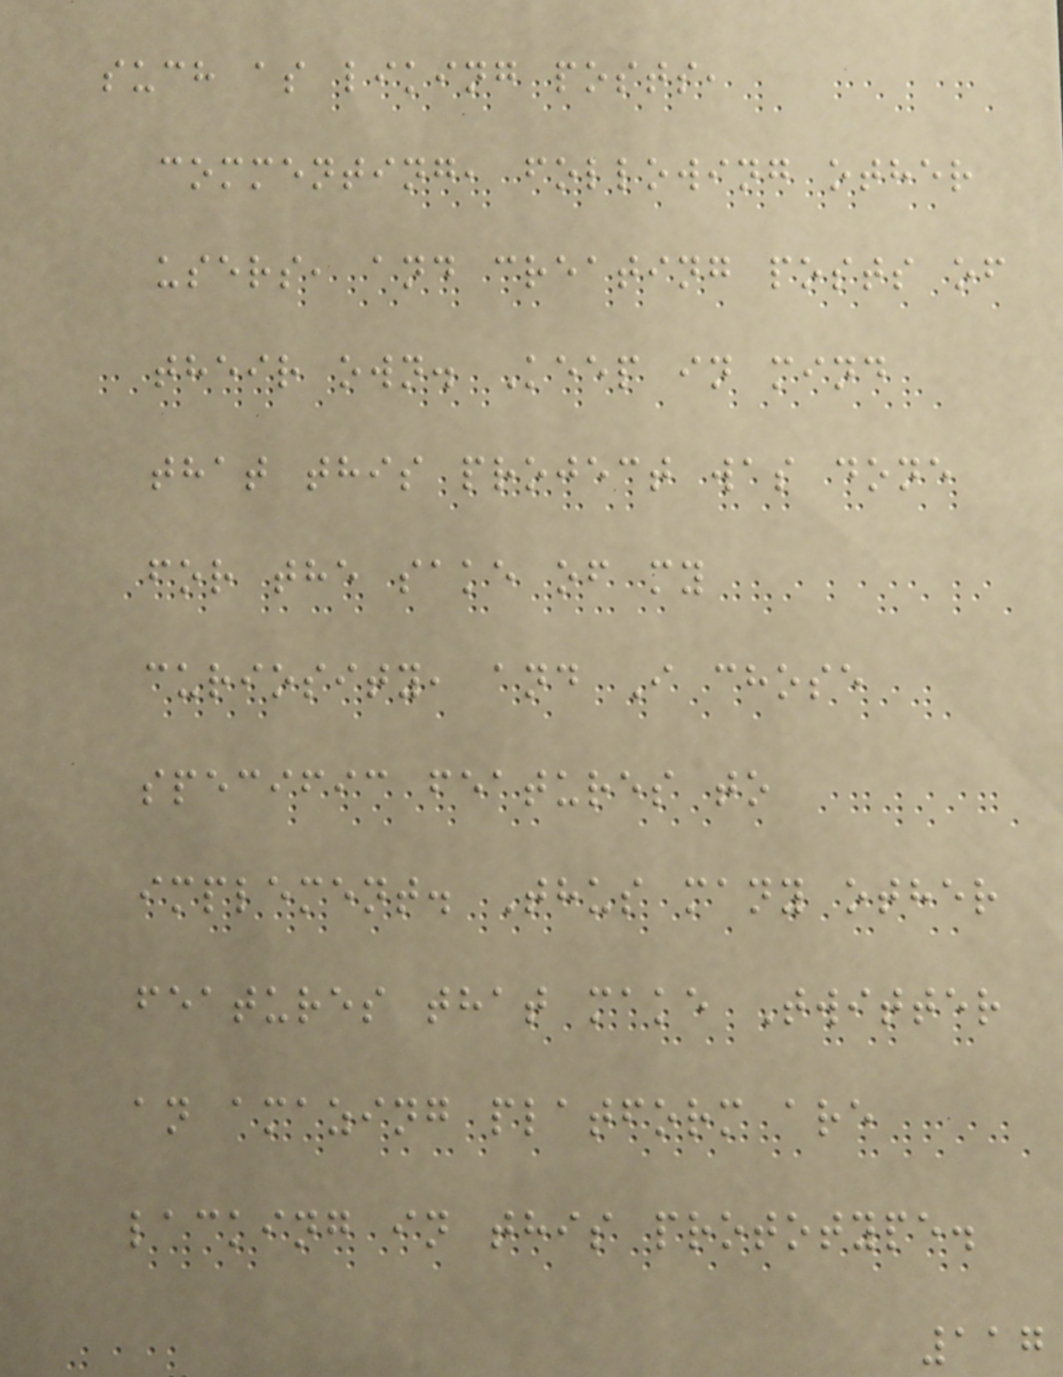such as liking posts,
commenting, following other
users, and creating posts of
their own. Keep in mind
that this project was done
for the sake of my
curiosity, and I chose
specific features to
implement. Thus many other
features that make Twitter
an amazing platform are
lacking in this prototype.
117
